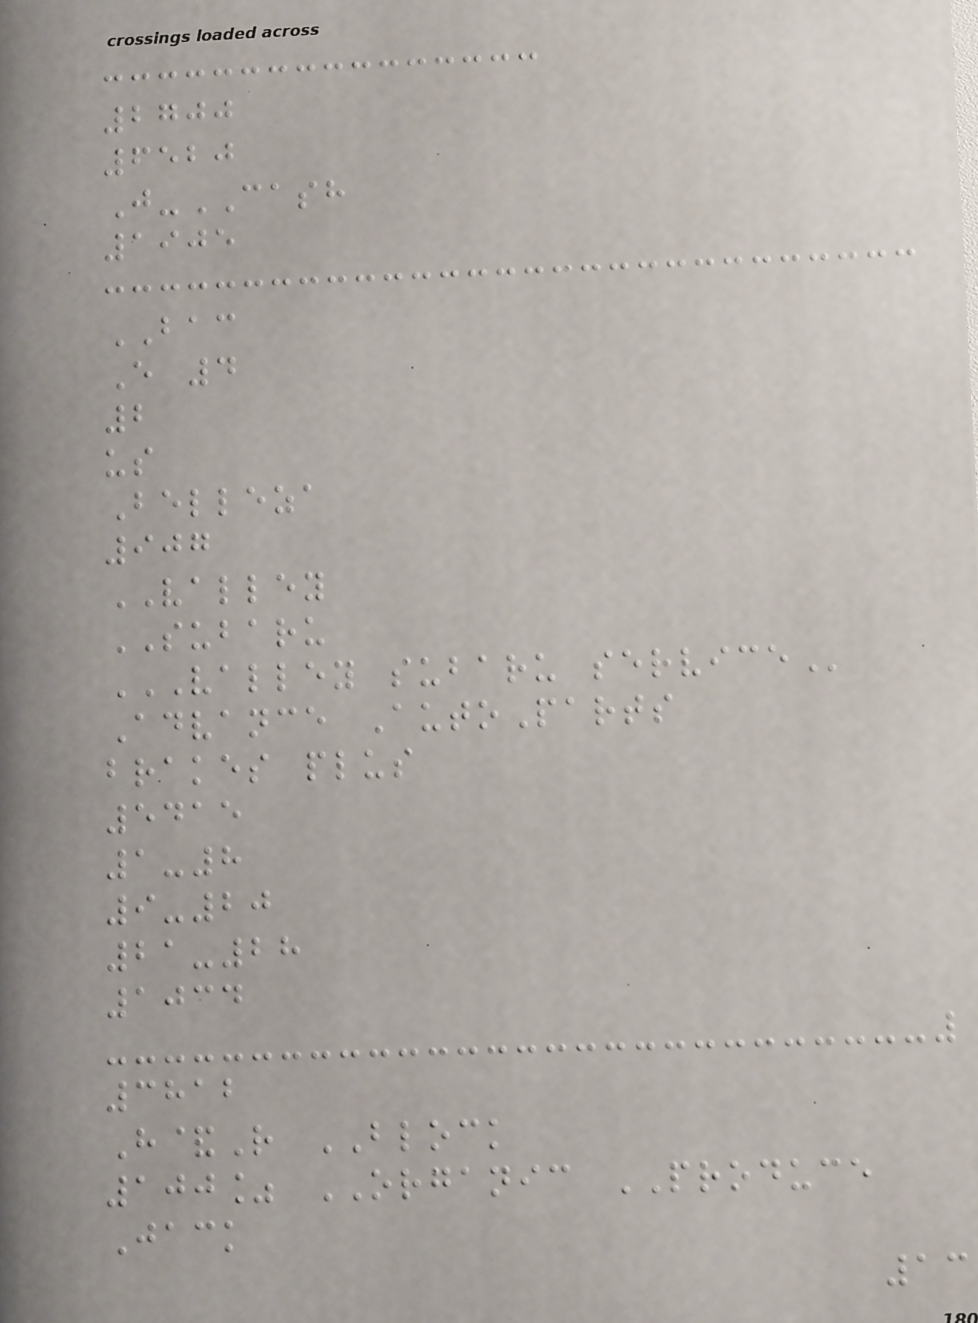2700
6520
J-CASH
1905
BAC
E 4
2
us
Belleza
907
VALLEY
SUBARU
VALLEY SUBARU SERVICE
Advance AutoParts
brakes plus
5415
1-8
9-20
21-28
1034
3812
H&R BLOCK
100% ORGANIC PRODUCE
Jack
13
